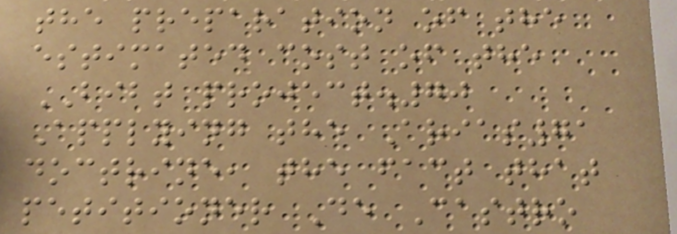the preparation of the
estimated cost of the
BIBT project.70
Applying the Arias71
doctrine, the fact that
petitioner De Castro
